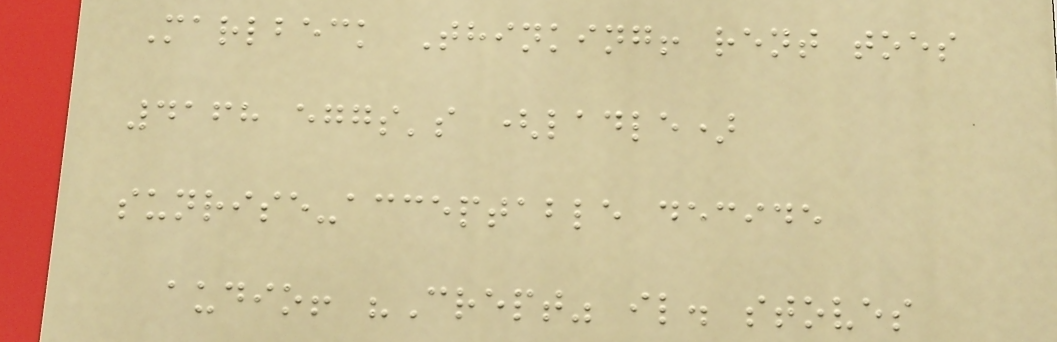Marlbeck Thinking! rent toes
4168 eggs's (ladle)
sunrise-acceptable decide
audio! "Crept" il. stoves
